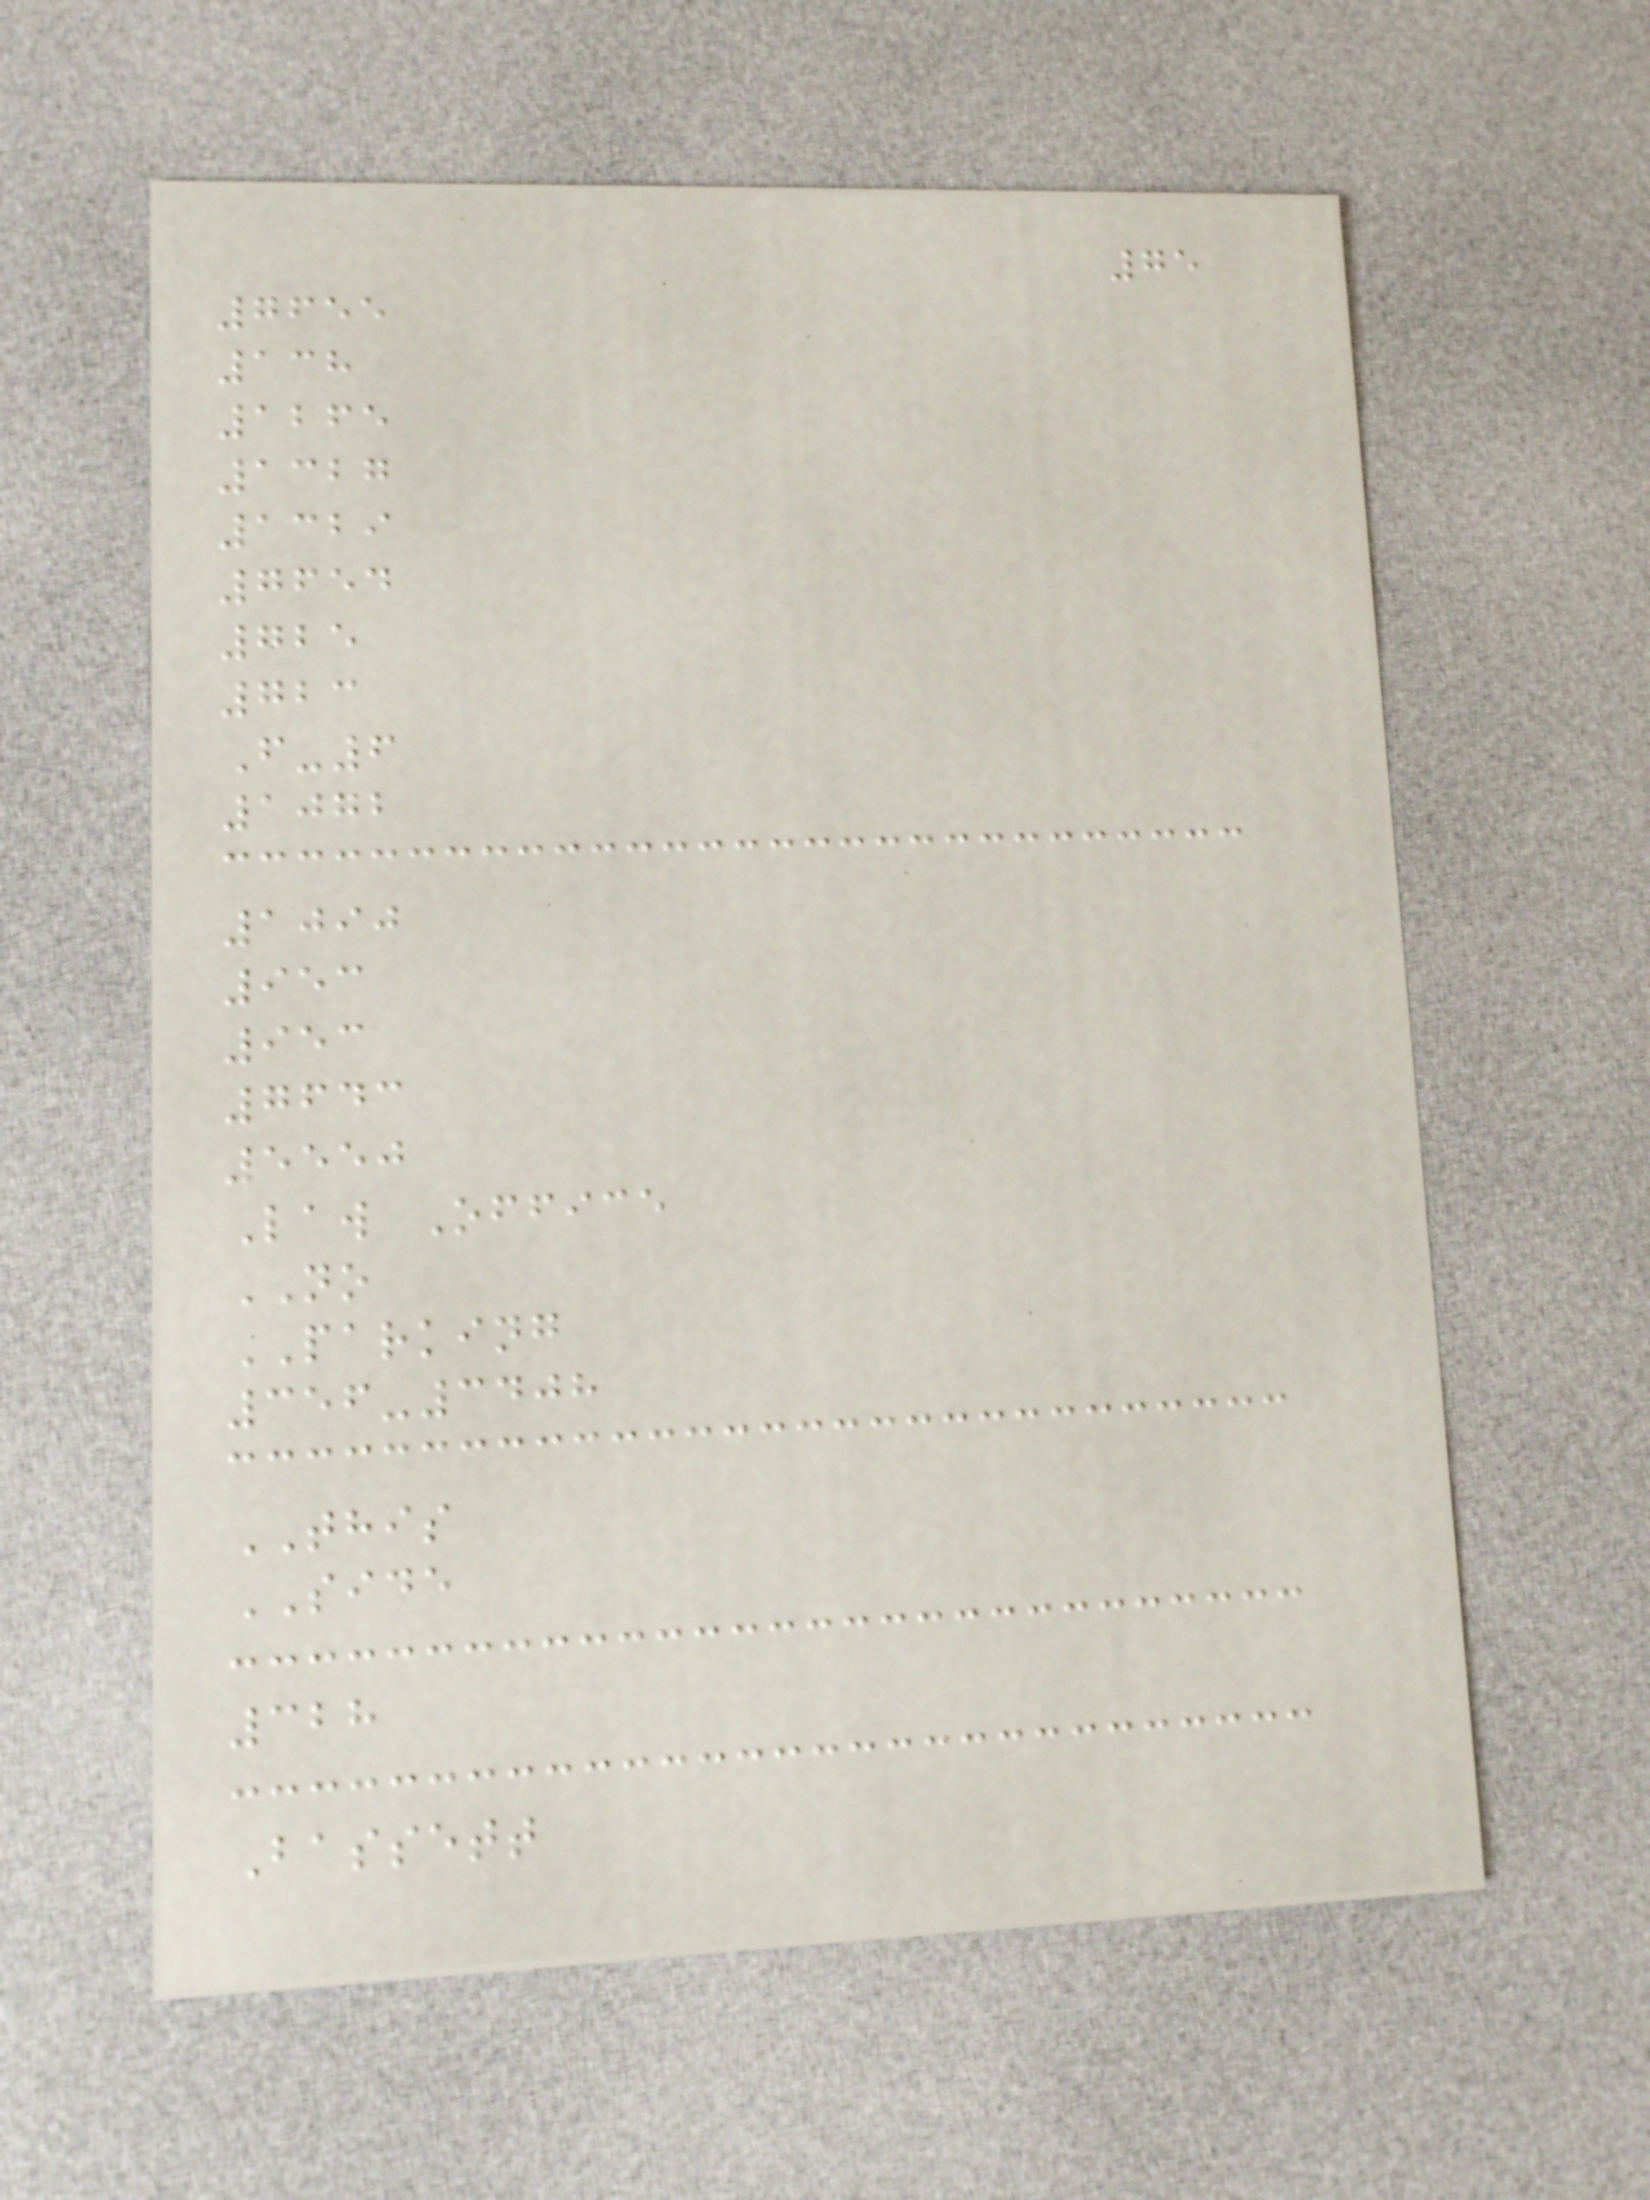75
7655
138
1265
1327
1329
7654
725
723
F-6
1072
1090
953
953
7643
5550
Law Office
NO
PARKING
356-3408
THIS
SIDE
328
Bassett
